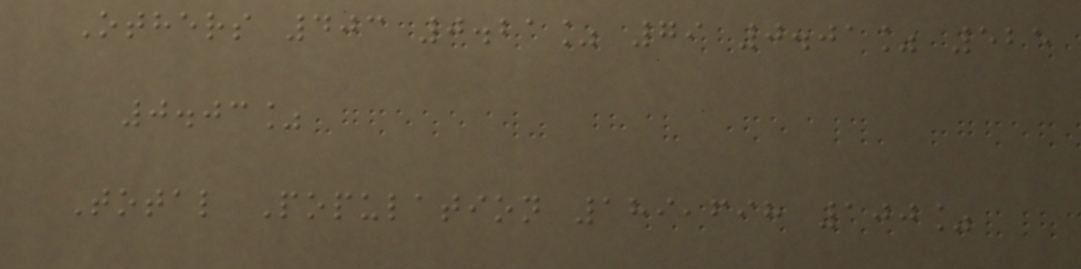Others 403 0.21% 79 0.01% 525
0.03%
Total Population 189,698 100%
